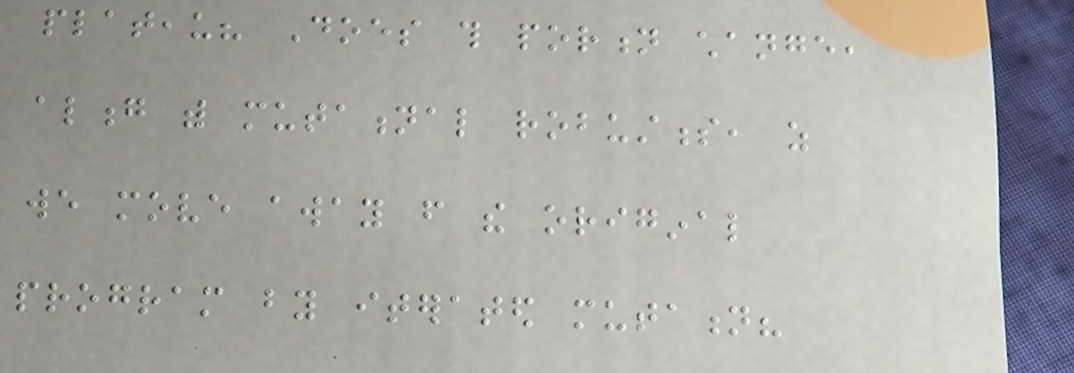plateau? Does this portion change,
along with mutational robustness, as
we move away from the original
program by iterated mutation?
